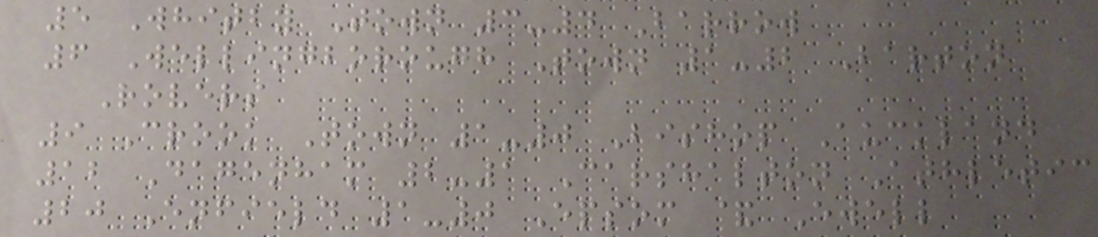5 Whitby Town 3-4 Barrow
6 Wellingborough Town 1-2 Barton
Rovers
9 Crook Town 1-0 Bishop Auckland
12 Dagenham 2-1 Carshalton Athletic
20 Enfield 1-0 Epsom & Ewell
